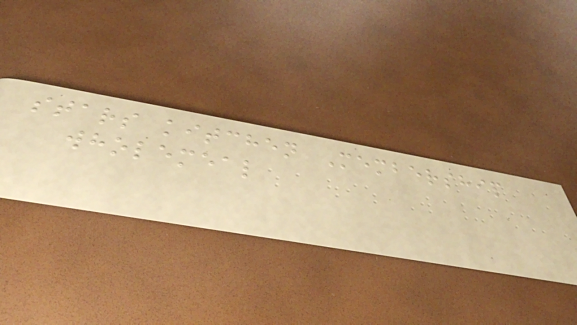stars kitchen Membership
wholemeal
